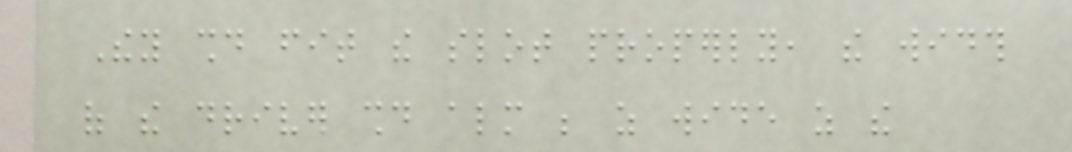They should fit the slot properly, the width
of the driver should almost be as wide as the
